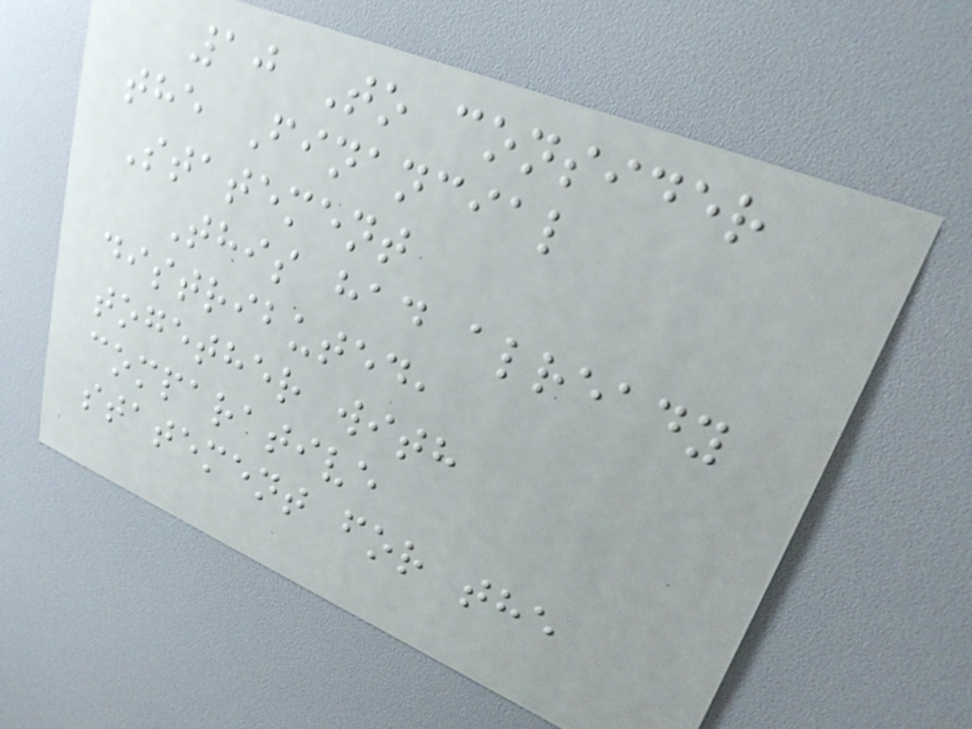10 To consider
the Financial
Statement
This had already
distributed,
together with
comparative
statement for the
